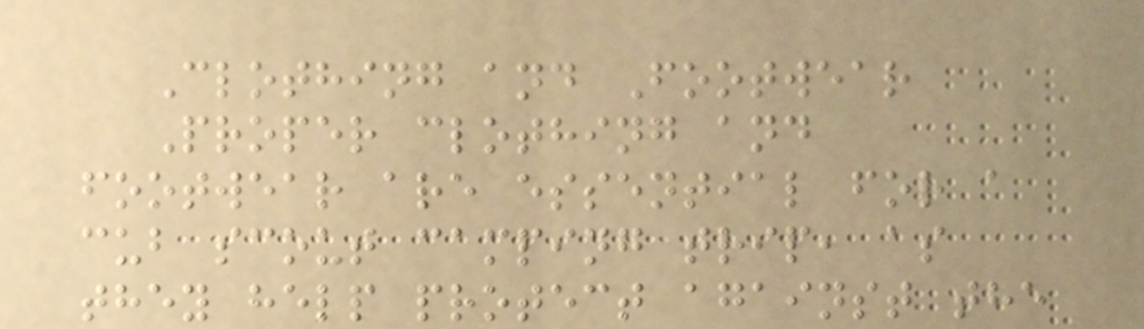Clothing and Footwear
Proper clothing and
footwear are essential for a
cub scout camping trip, as
they help protect against the
